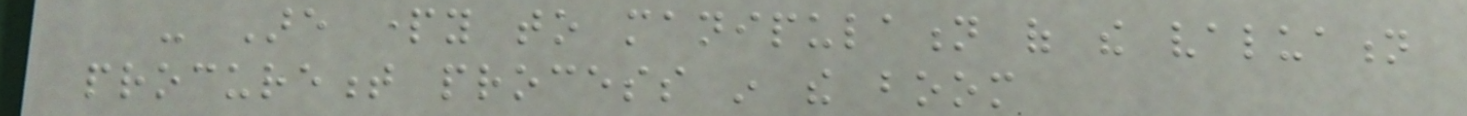- Are party to manipulation of the valuation
procurement process in the boom
